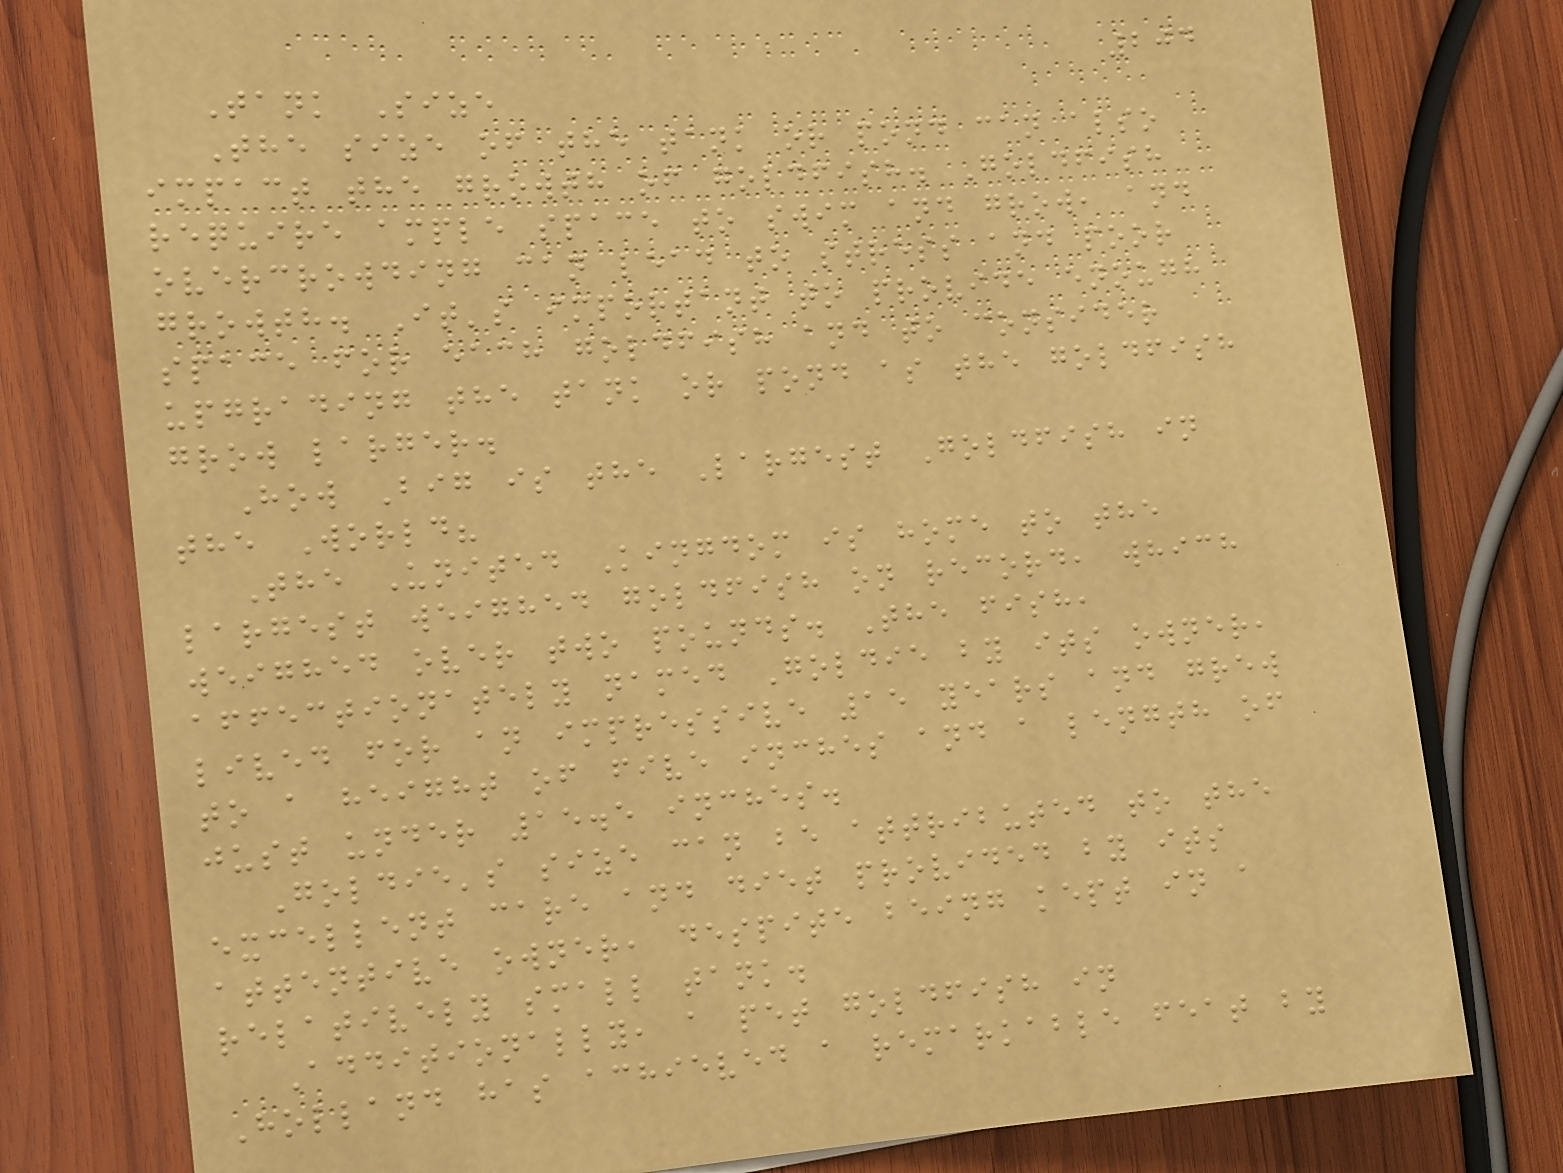204
Tank Size
The size of the tank or pond can also
impact the growth of goldfish. Goldfish
require ample space to swim and grow, and
overcrowding can lead to stress and poor
growth. It's important to provide enough
space for each goldfish and to consider
upgrading the tank or pond as the goldfish
grow larger.
How Big is the Largest Goldfish in
the World?
The United Kingdom is home to the
largest weighed goldfish on record, which
weighed over two pounds. The fish,
affectionately named Goldie by its owner,
lived for an impressive 15 years and grew
to a height of five inches and a length of
just under 15.5 inches.
Goldie's size can be attributed to the
excellent care and diet provided by its
attentive owner, despite being kept in a
relatively small tank.
Additionally, a pet goldfish in
Holland has achieved a remarkable feat by
